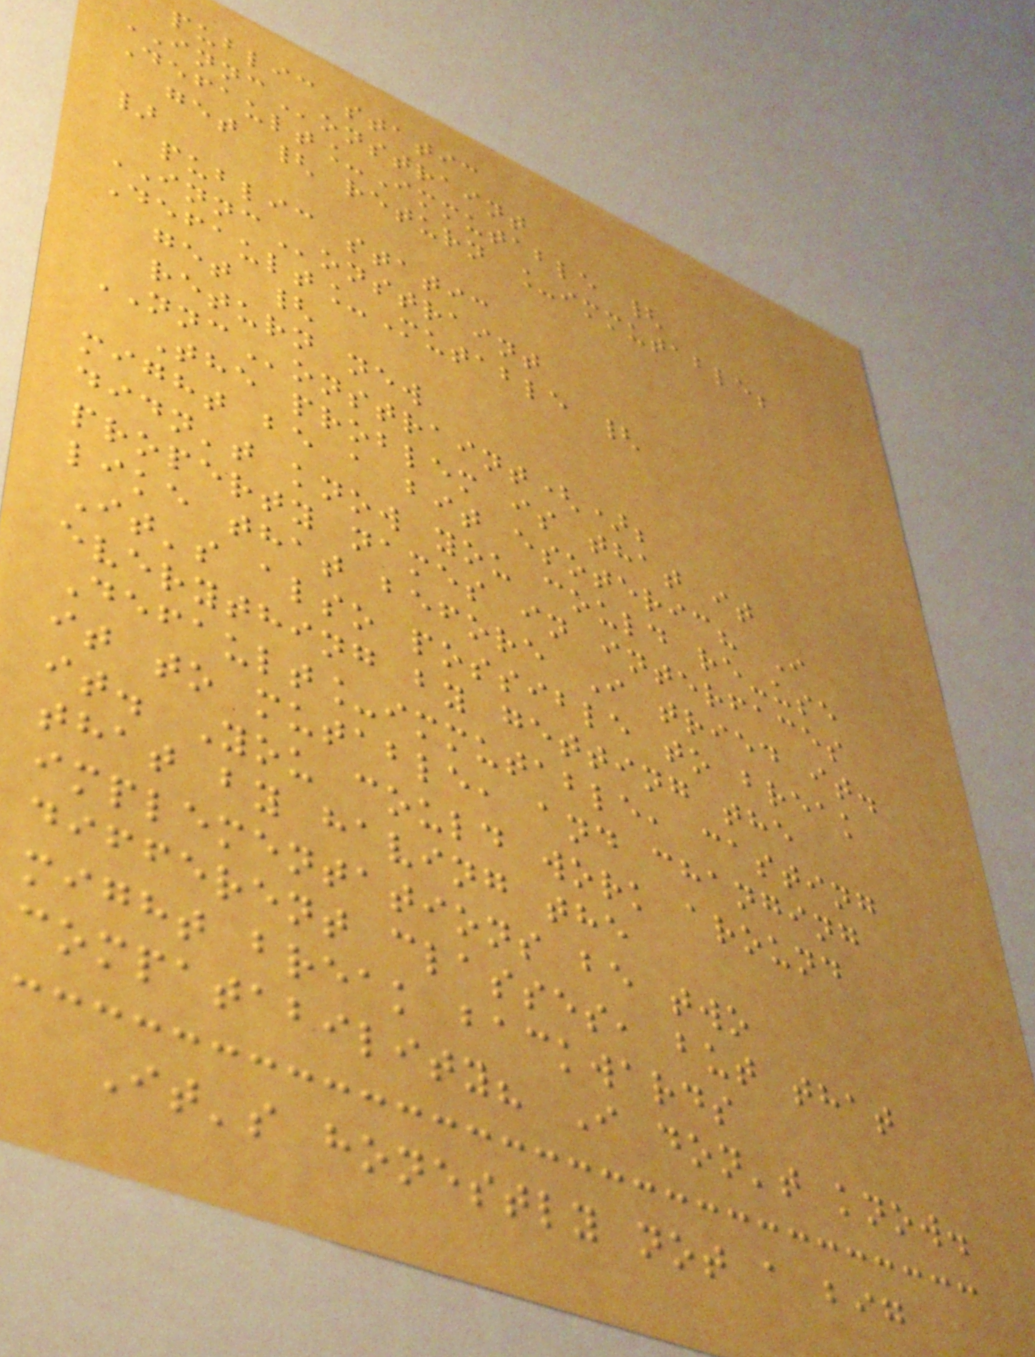public static
INNConstraint
Default_Immutable {
get { return _immutable;
}
public static
INNConstraint
Default_Mutable {
get {
return new
NNConstraint();
The problem is that it
might be a bit esoteric? I
didn't know you could re-use
property names in interfaces
like that before I tried it.
It's also possible to break
everything by getting the
Default_immutable, casting
it to mutable, and changing
it. You could work around
that by having the
implementations be two
different classes, but that
might break backwards
compatability? I don't know.
It's honestly not a big
